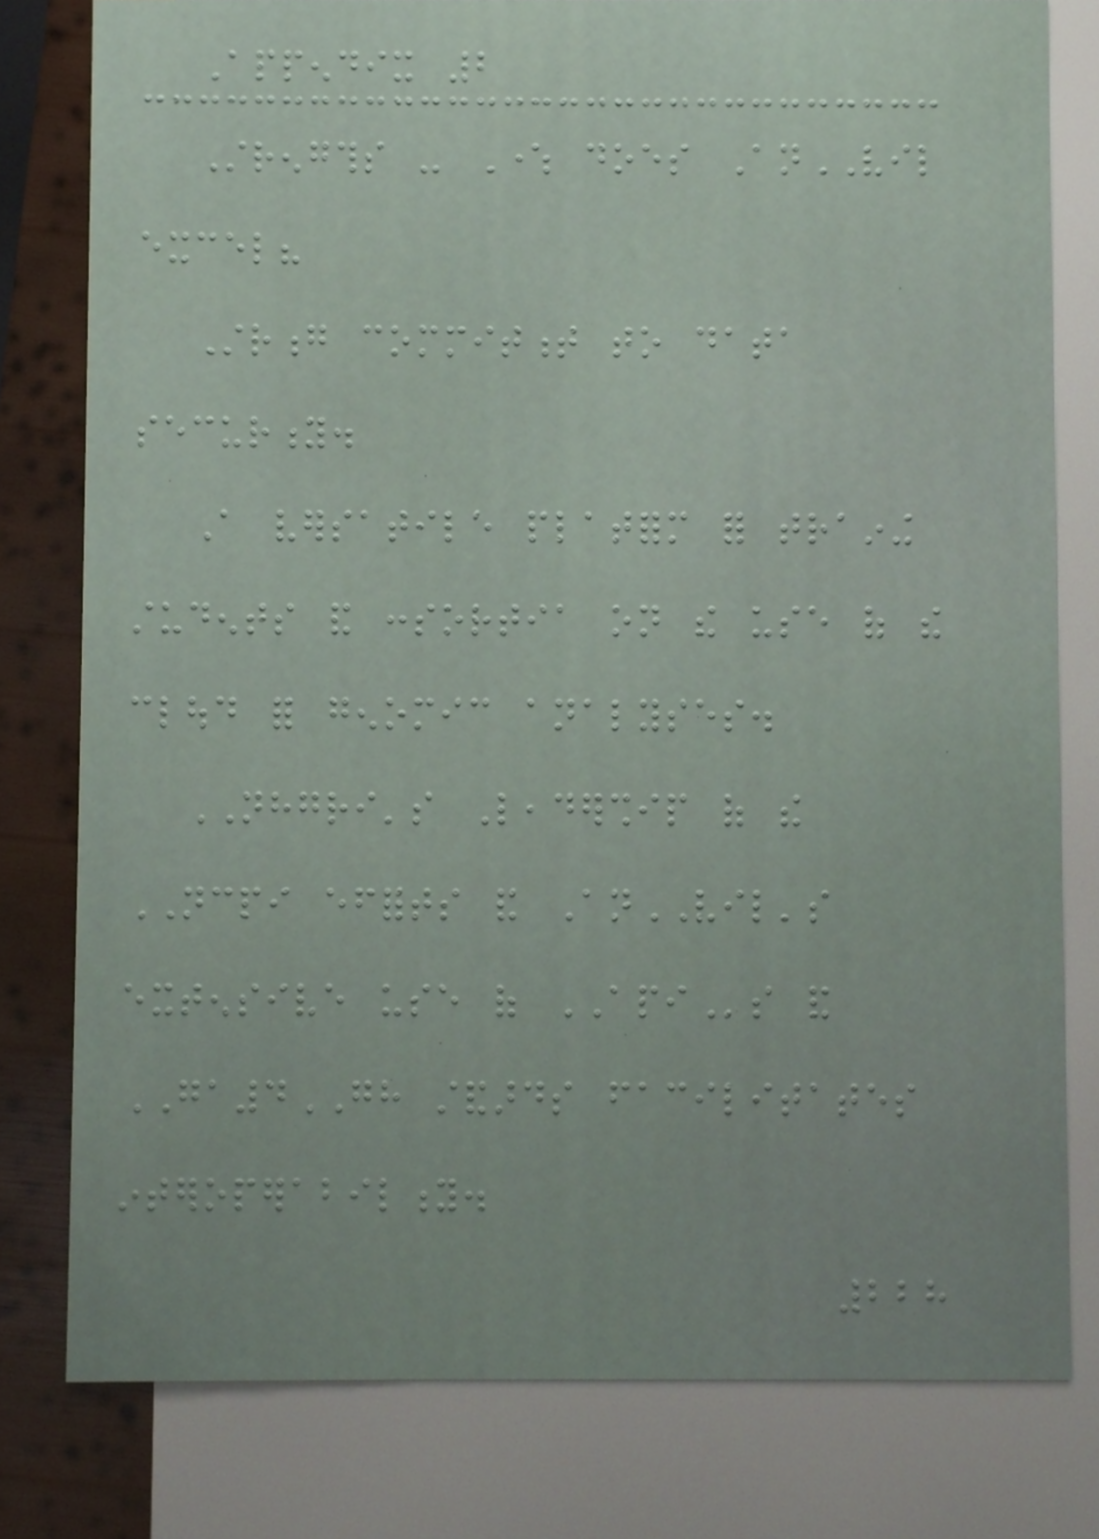Appendix 2
Strengths - Where does AnVIL
excel?
Strong commitment to data
security.
A versatile platform for training
students and consortia on the use of the
cloud for genomic analyses.
NHGRI's Leadership of the
NCPI efforts and AnVIL's
extensive use of APIs and
GA4GH standards facilitates
interoperability.
228
